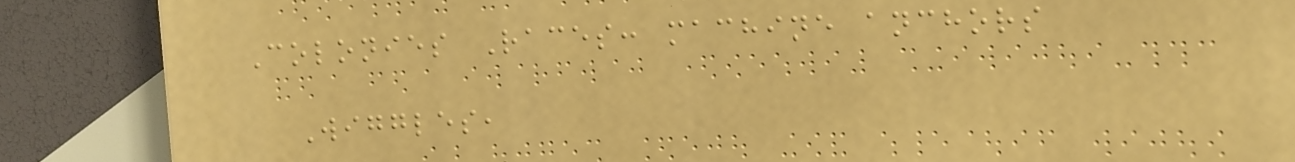Colonies Races: machine anchors
Wiggles,
